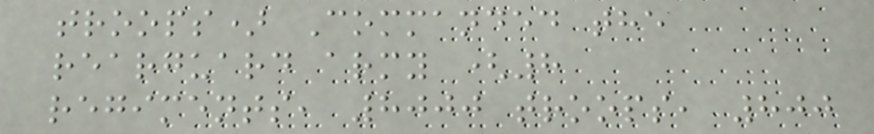troops) Commanded the
rearguard army (8
regiments, 8000 troops, 800
